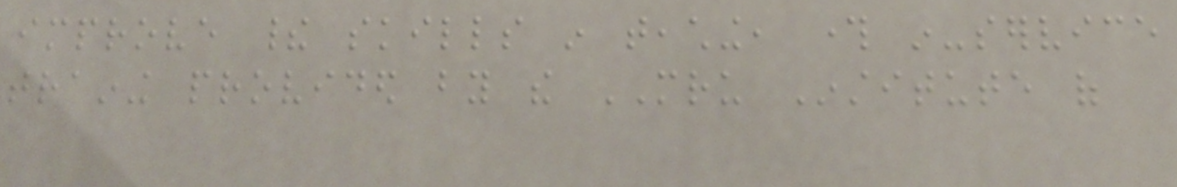improve their skills in teaching, through in-service
training provided by the MRU Institute of
